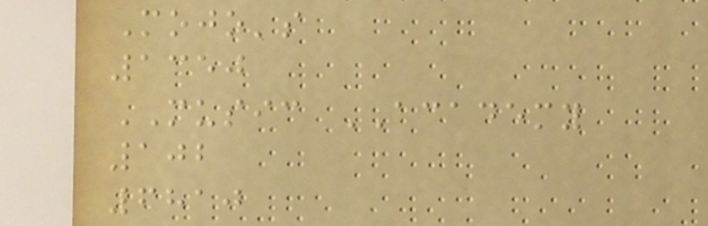Mojo's
1350
MUSIC ACADEMY
102
6810
